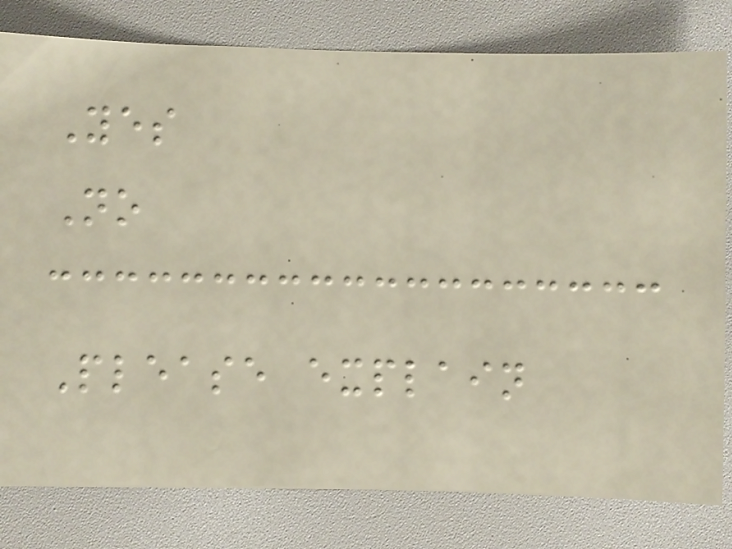Yes
No
Please explain
